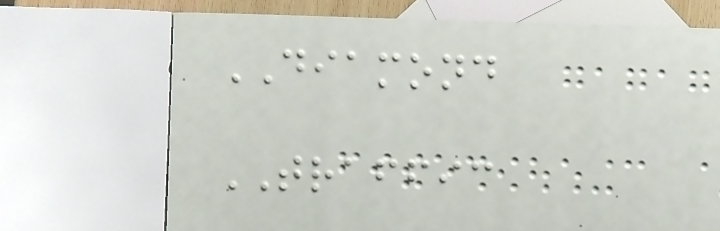DIAMOND
TRAFFIC
